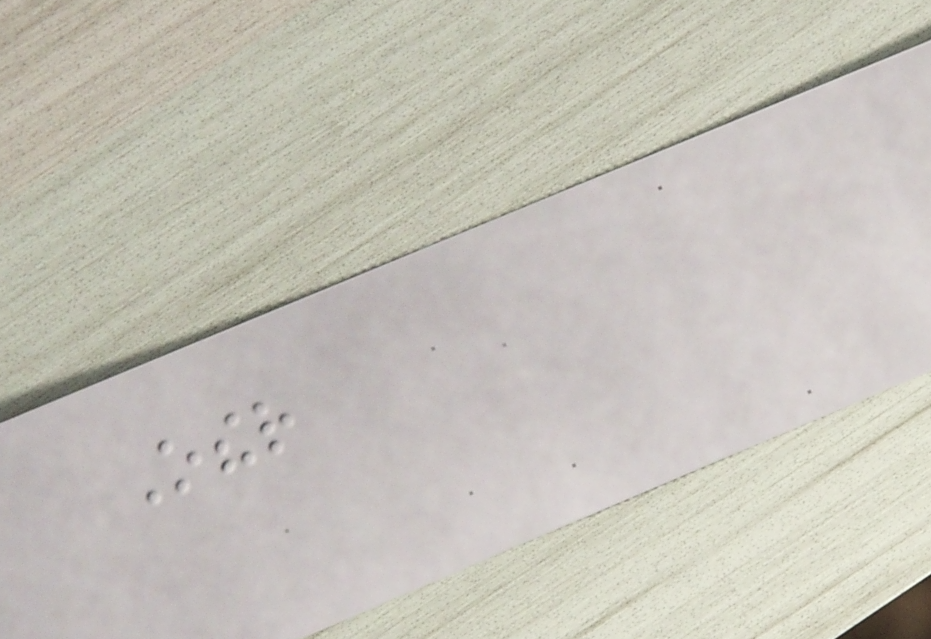Other
